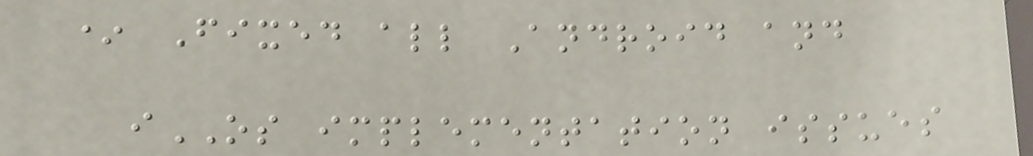* Fixed all Android and
iOS implementation issues
